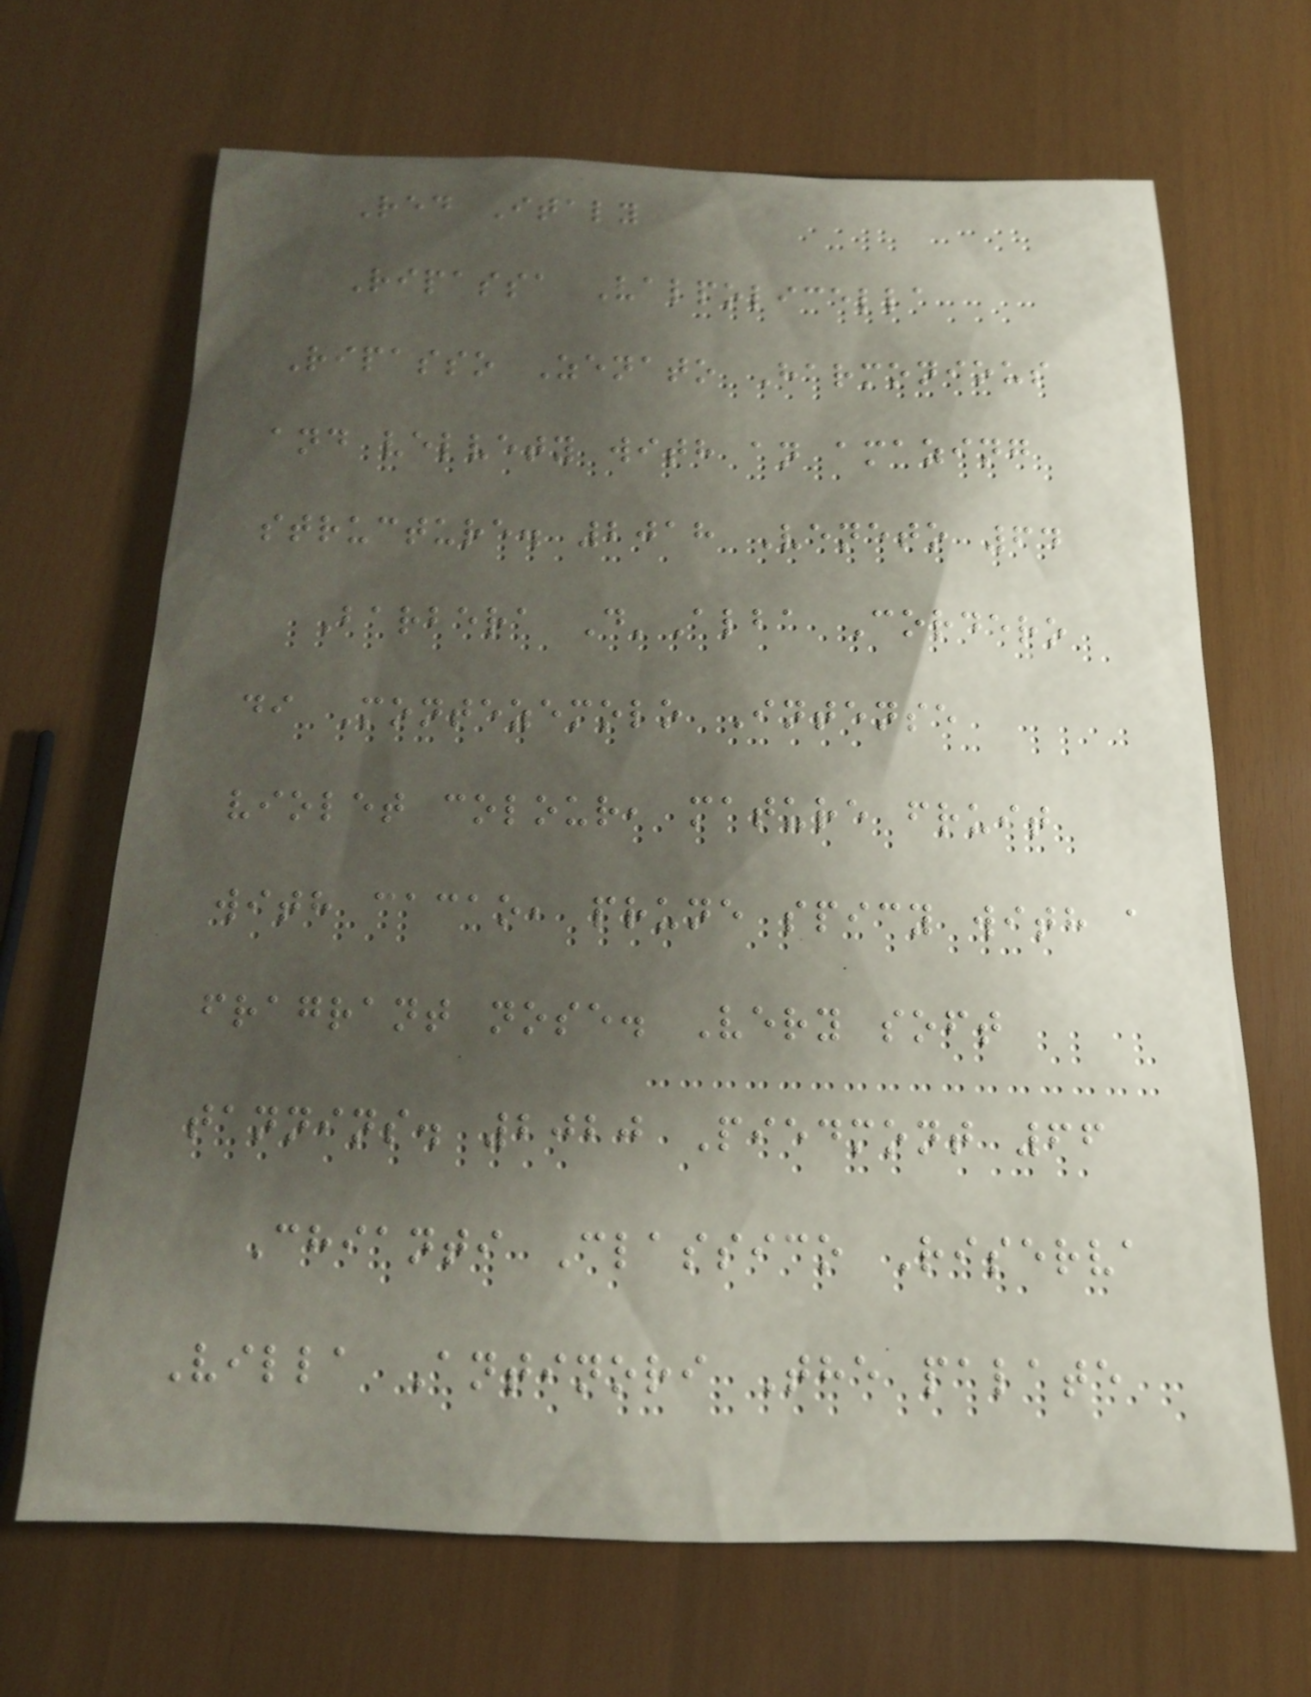Red Italy
Ripassa Valpolicella
Ripasso Zenato Harmonious
and velvety with an amazing
structure. 2018 Veneto 64
Barbera D'Alba Cordero
di Montezemolo Intense
violet colour, mature fruit
with cacao, prune spicy with a
fragrant nose. Very soft
tannins. 2020 Piedmont 66
Chianti Classico Riserva
Villa Antinori The palate
